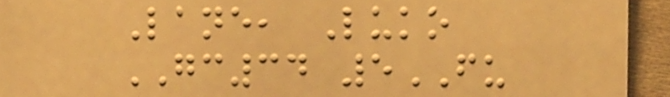Lane, Luko
GC34 5FU
